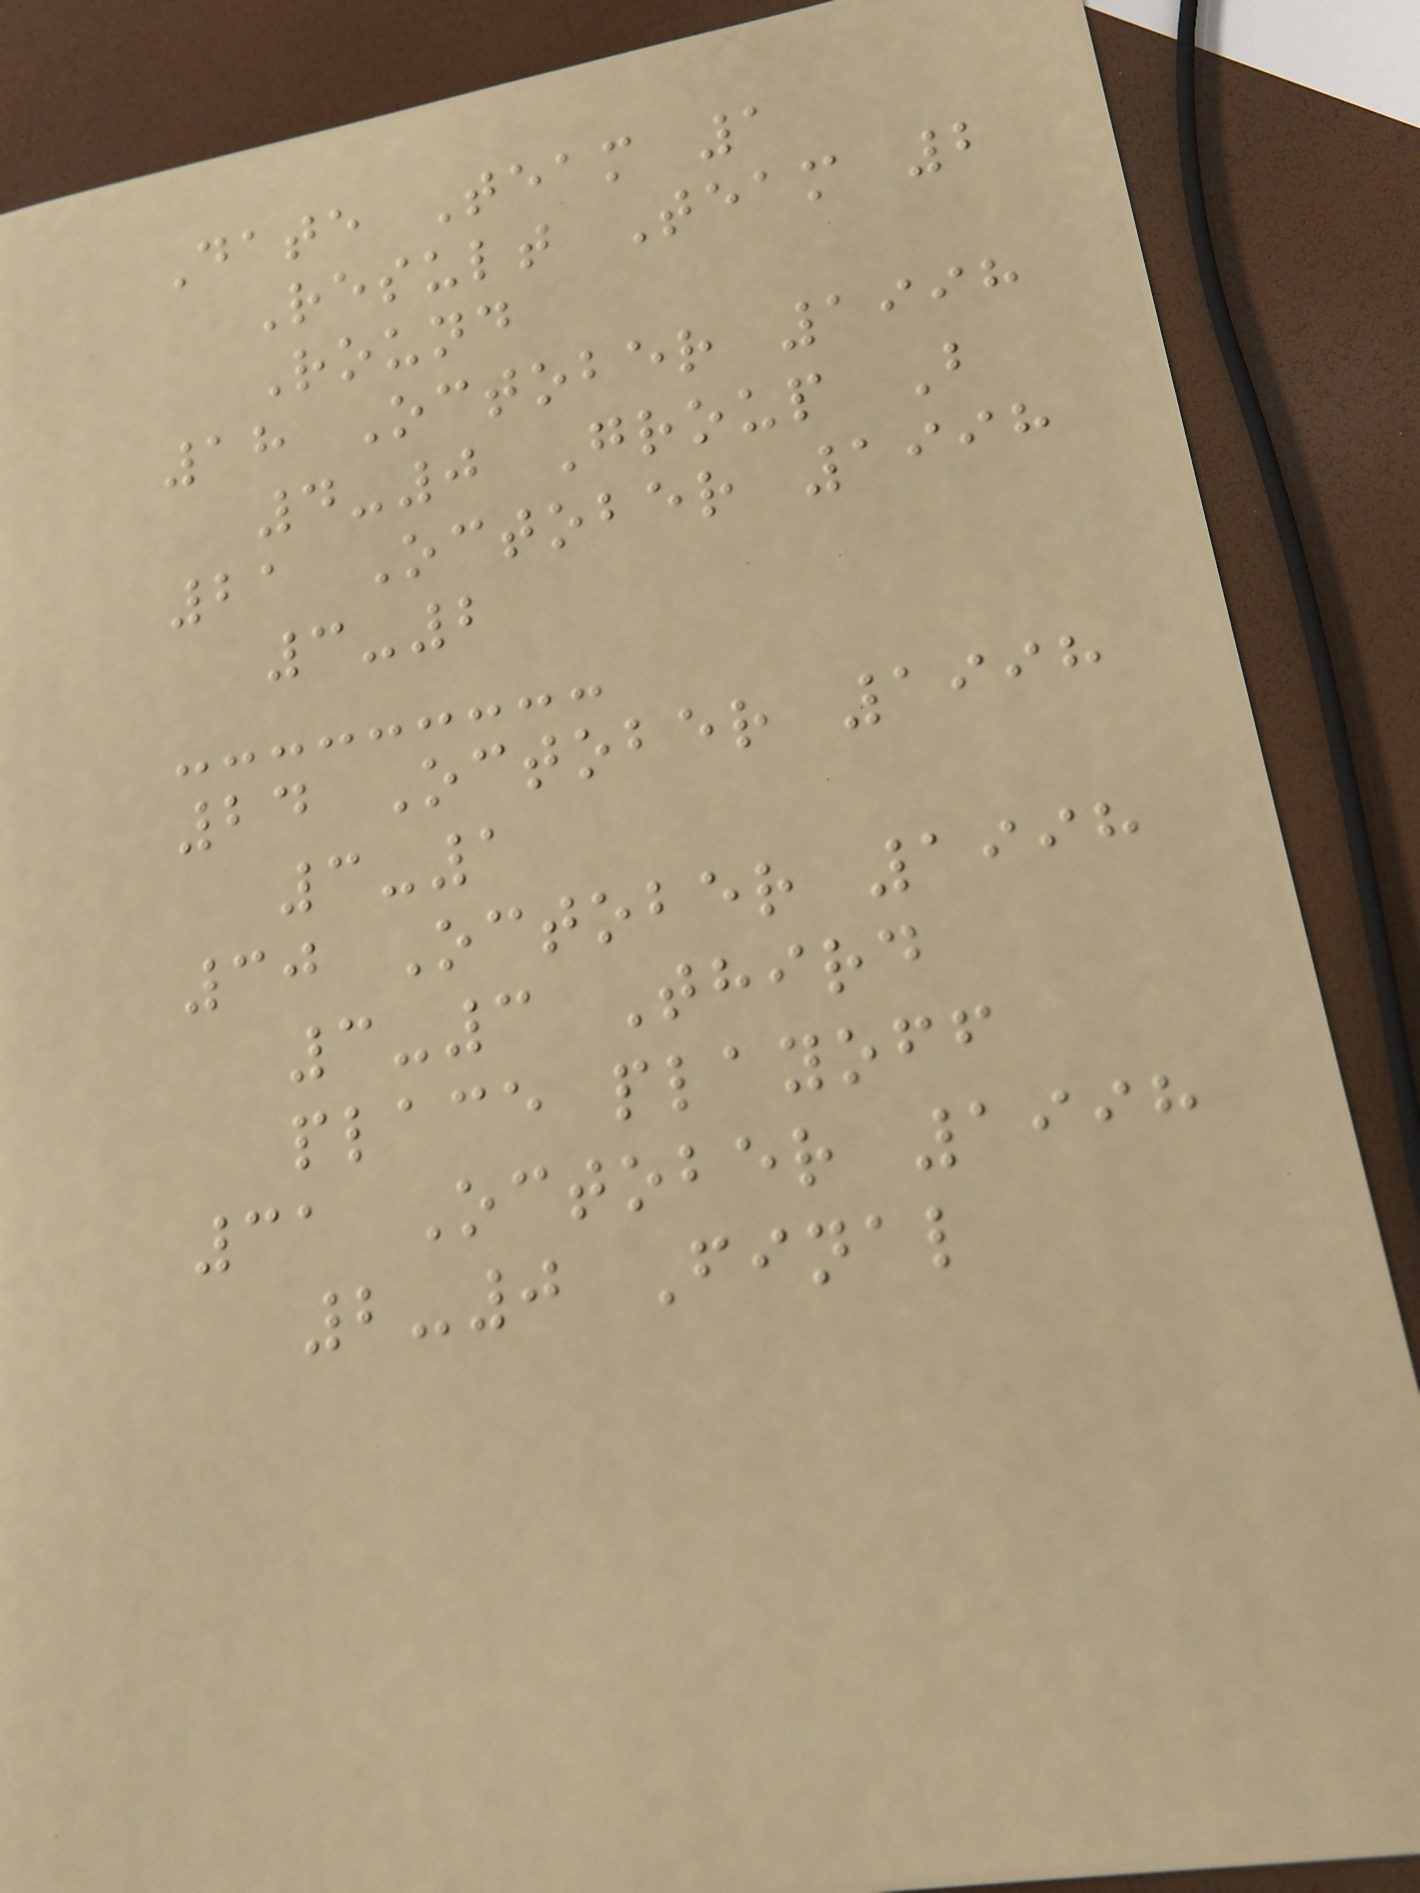Date Team 1
Result Team 2
Round
18 October 1998
4-0 Group B
21 October 1998
3-2
24 October 1998
3-1
30 October 1998
3-3 Third
place playoff
31 October 1998
2-0 Final
